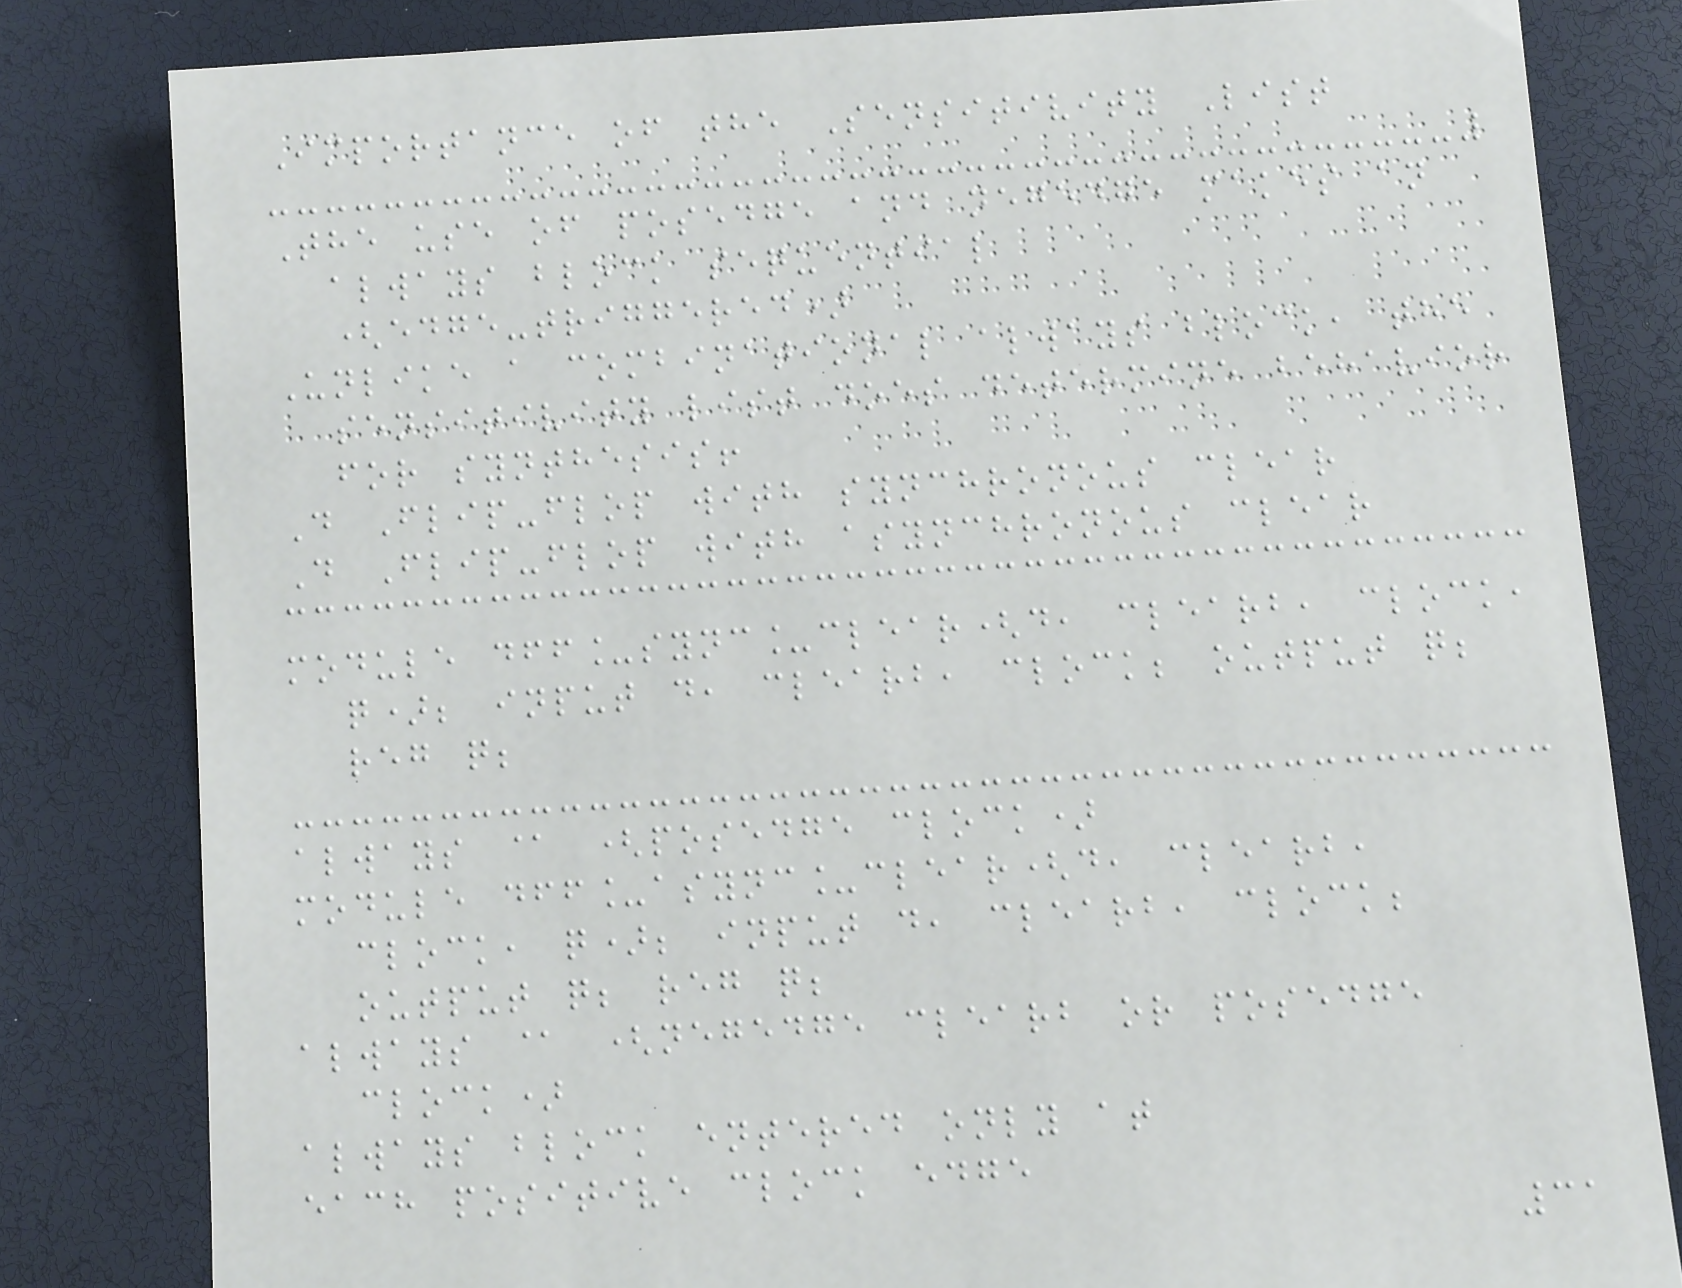Importance of the Sensitivity List
The use of posedge and negedge makes an
always block sequential
(edge-triggered)
Unlike a combinational always block, the
sensitivity list does determine behavior
for synthesis!
D Flip-flop with synchronous clear
D Flip-flop with asynchronous clear
module dff_sync_clear(d, clearb, clock,
q); input d, clearb, clock; output q;
reg q;
always @ (posedge clock)
module dff_async_clear(d, clearb,
clock, q); input d, clearb, clock;
output q; reg q;
always @ (negedge clearb or posedge
clock)
always block entered only at
each positive clock edge
31
